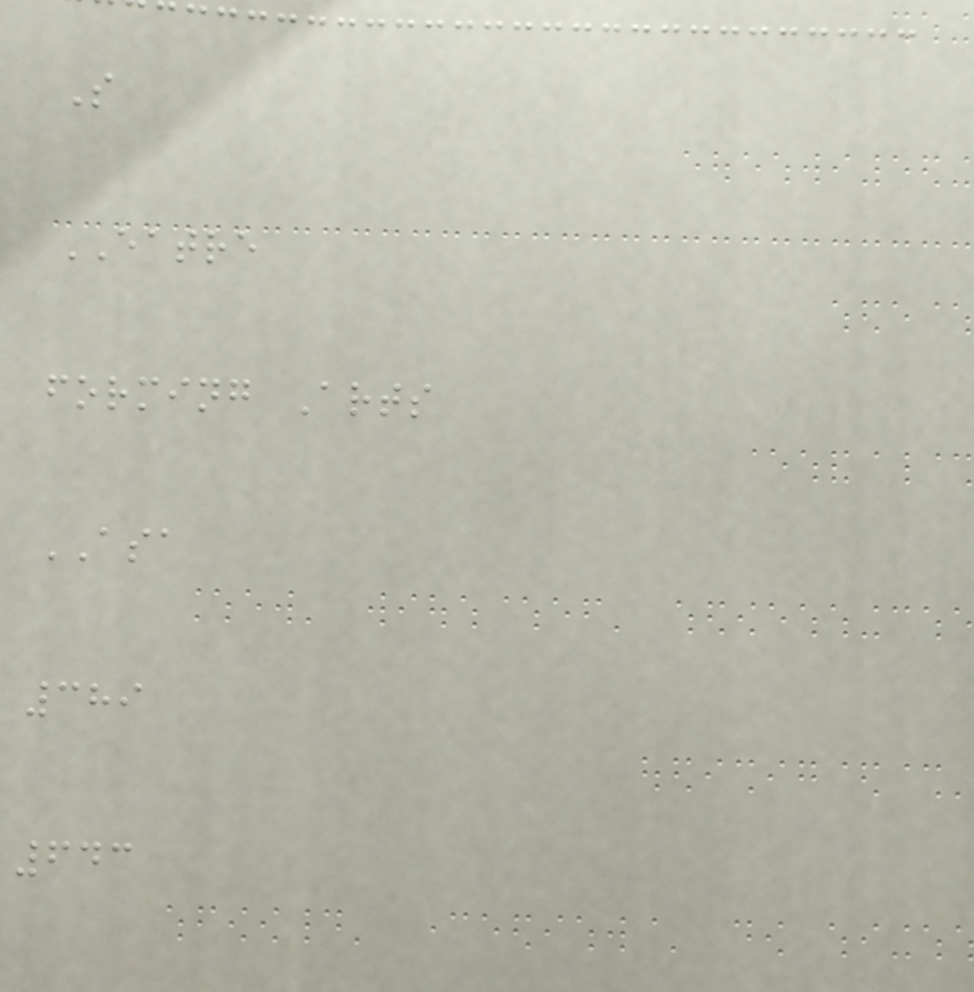S
EATRE
forming Arts
ASA
389
643
